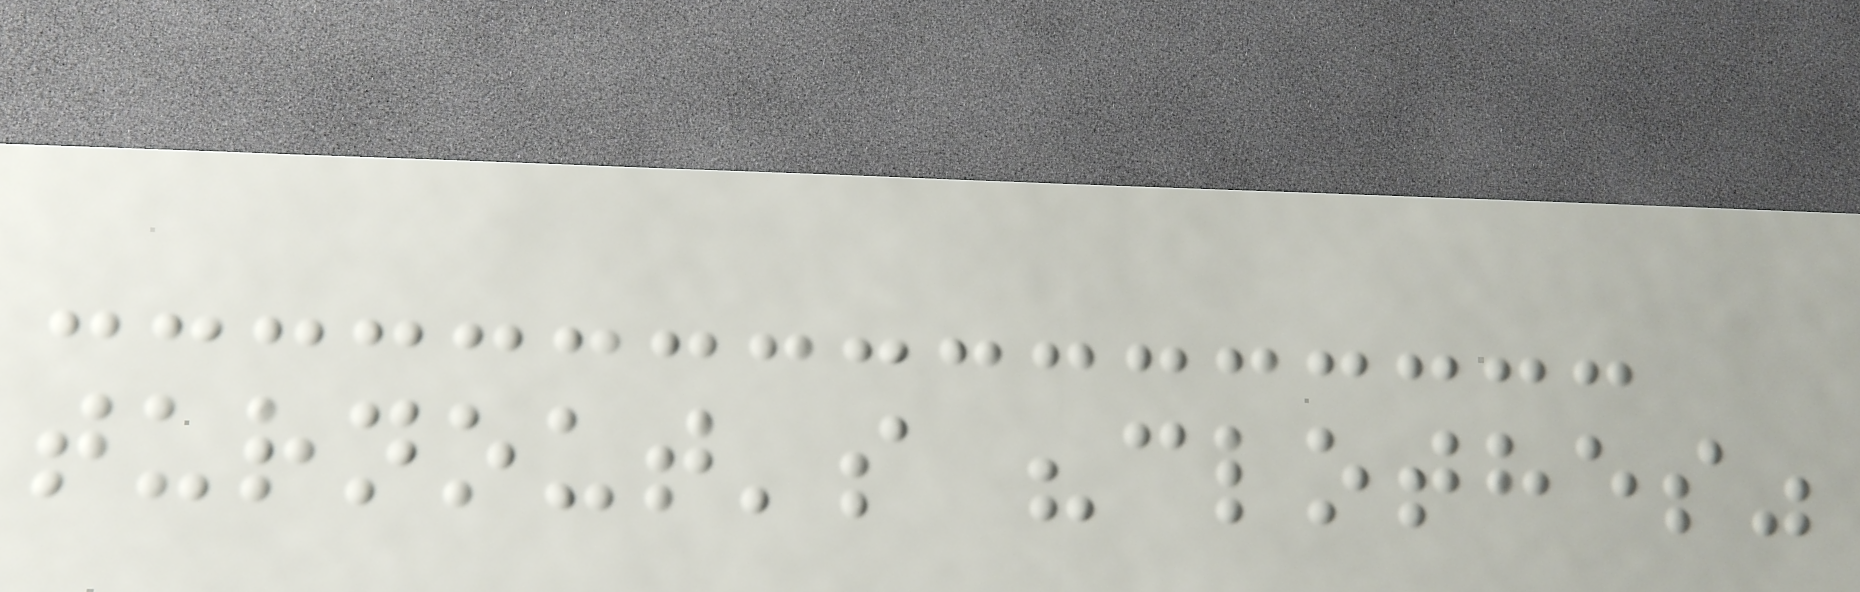turnout's "clothes"
